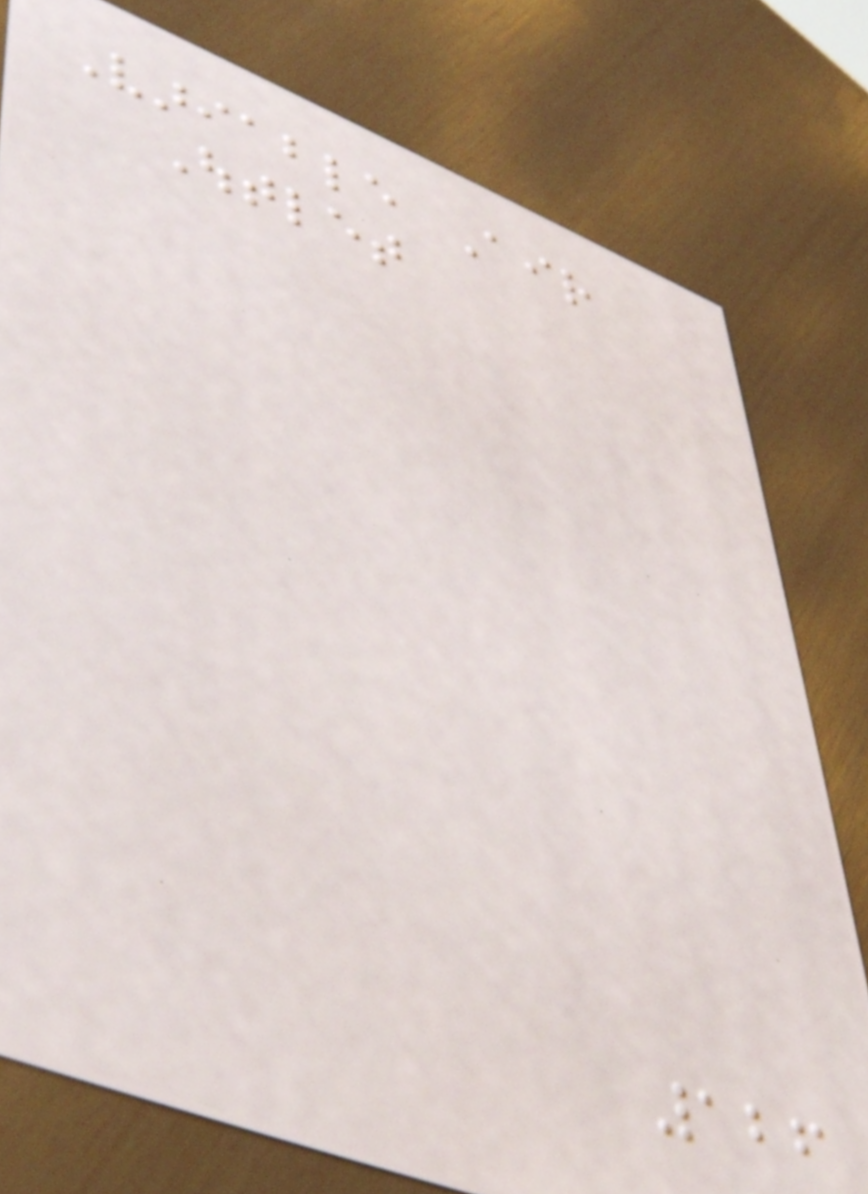Variable Air
Outlet
126
